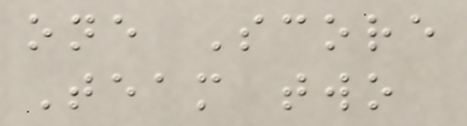one Score
Team two
